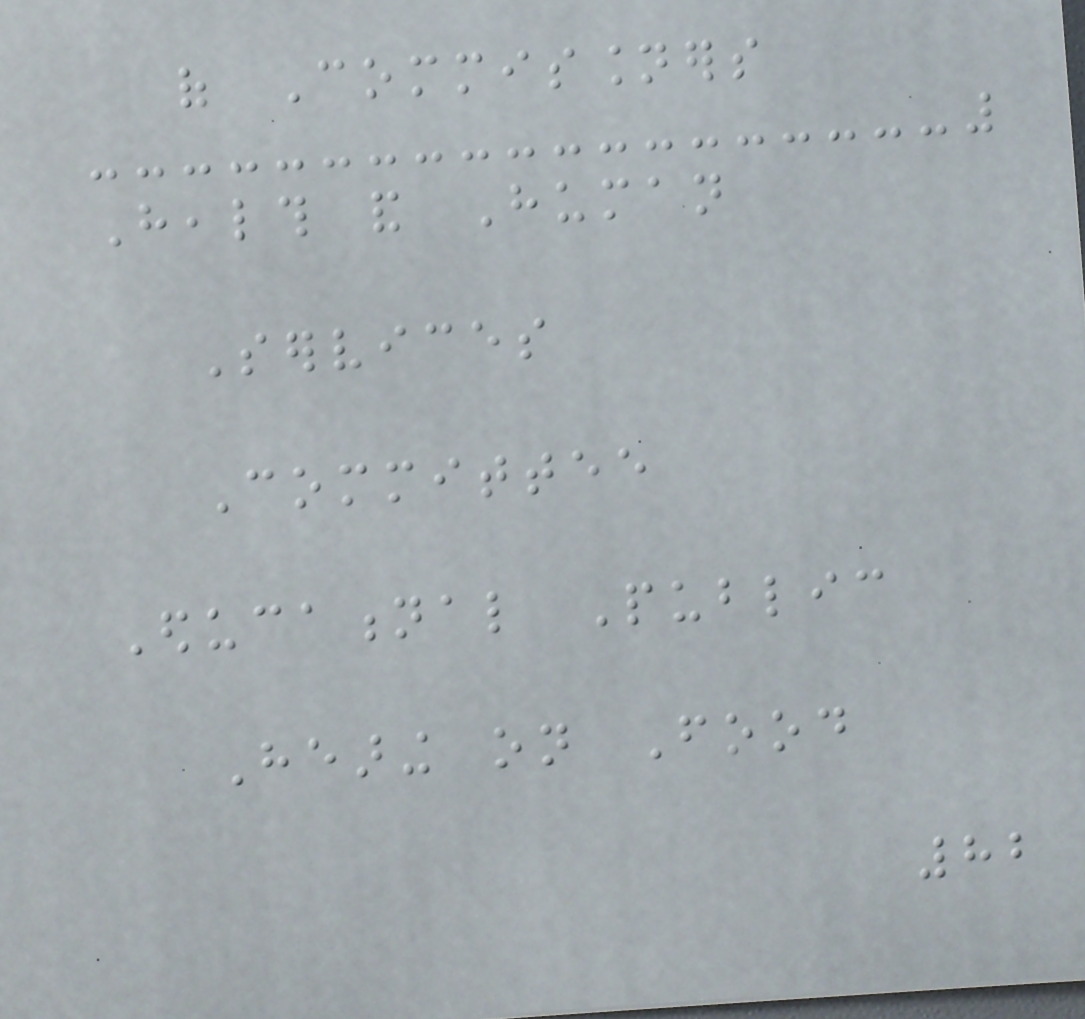of Commissioners
Health and Human
Services
Committee
Educational Public
Hearing on Food
82
